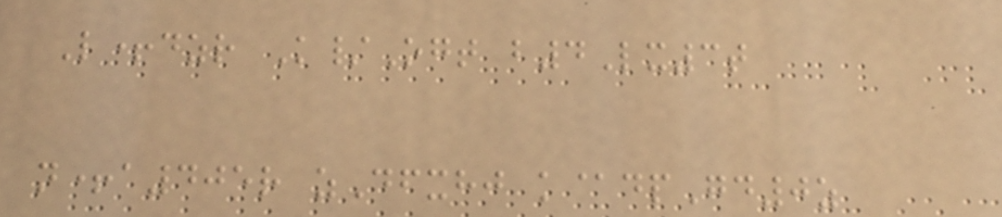L+dzr K/Ogt b4Lx3t
n+a405r zDfxhj k@dpGd0z
